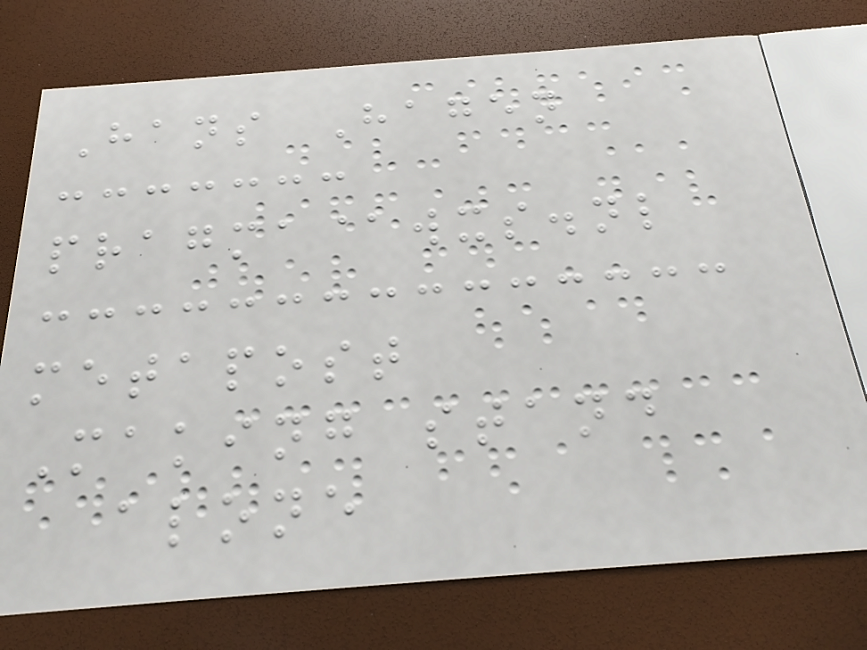Hans Hagen
pragma@wxs.nl
metapost
Making stand
alone
